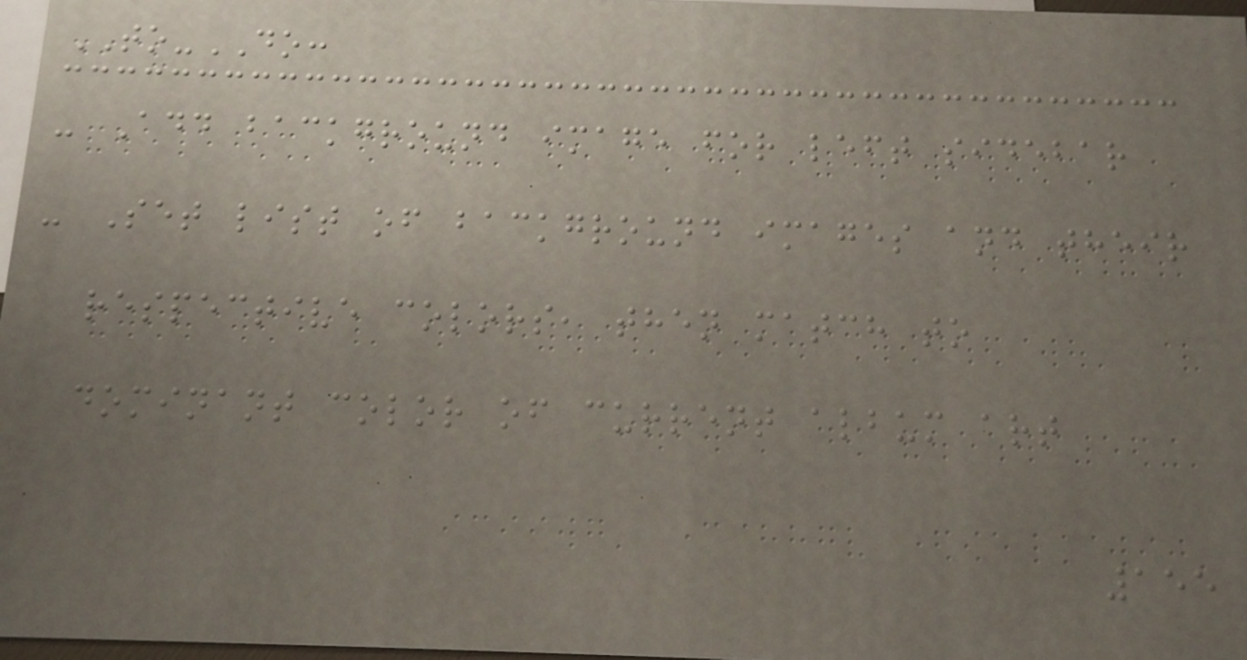TO-DO:
- Add background image for left sidebar
- Set list of background images and their
respective colors, then match to
dominant color of current album art
155
